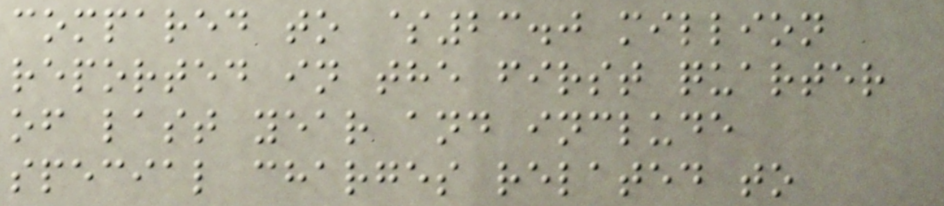compared to $23.0 million
reported in the first quarter
of last year and include
special charges related to
